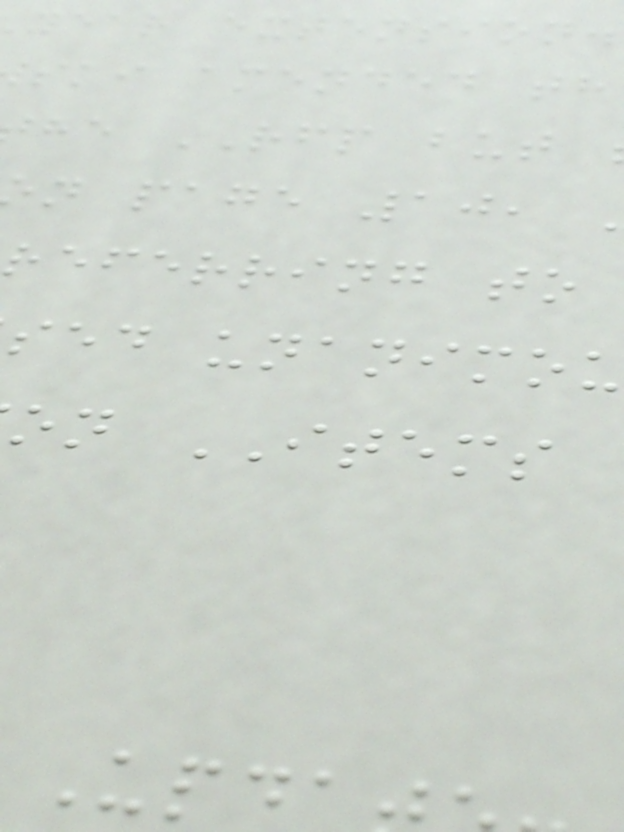year extension.
ski amended th
he RFP but
n page 10,
referring to
sed unanimou
on ITEMS
